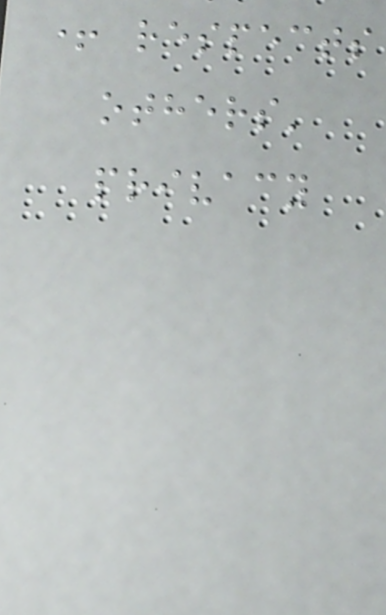+ respects
others'
privacy
